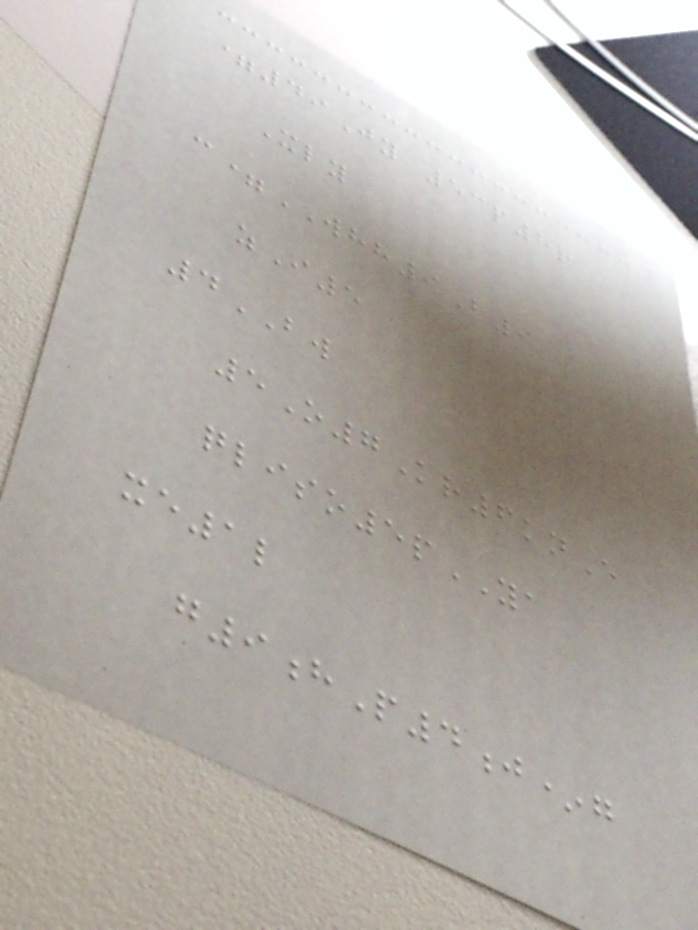=49Jy 53p8r
Xly
c=WHH9B9
zI5
4BW
5O7Kr6knE
qliso5pYA
xe1l
g9hP4j*g
